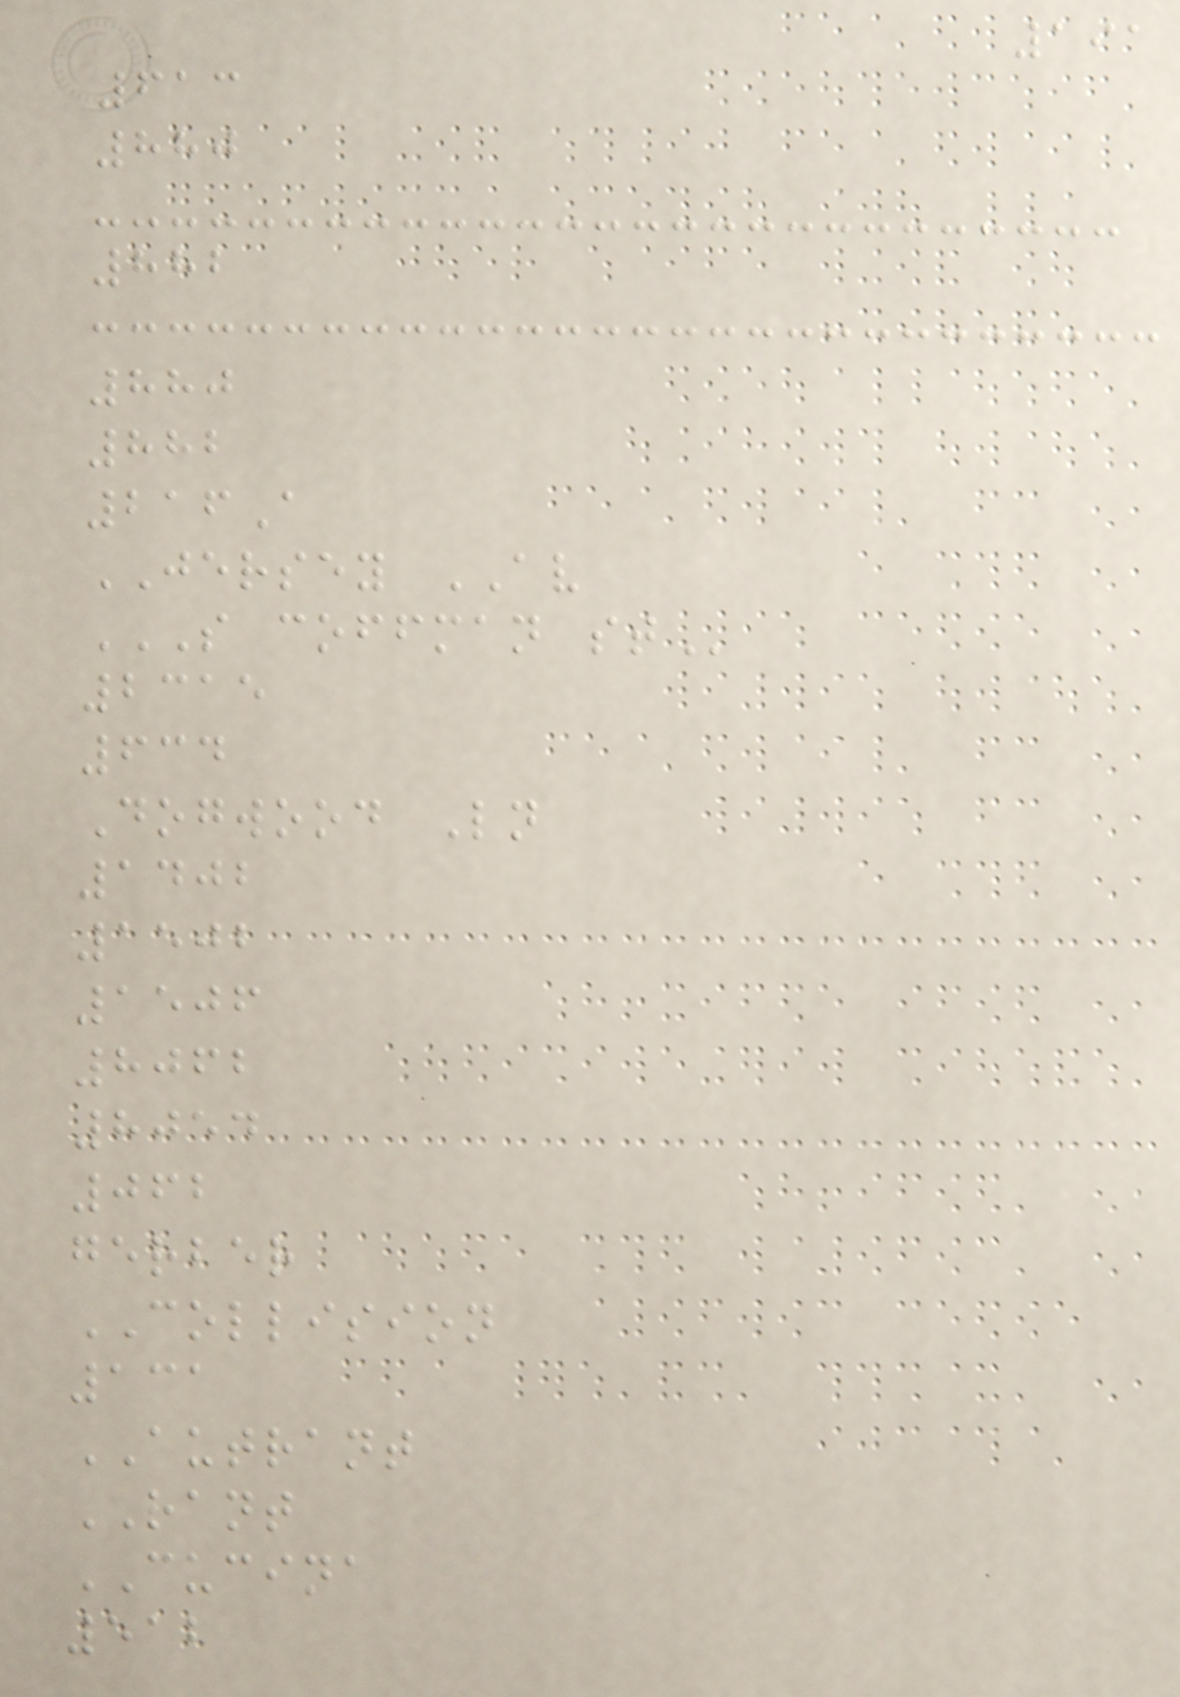191
613
880
882
880
882
216A
JERSEY AV
S COFFMAN ST
2315
634
Dogwood Ln
1402
1502
1506
8062
8054
062
gerber
COLLISION
131
AUTRANT
RANT
CUCINA
512
